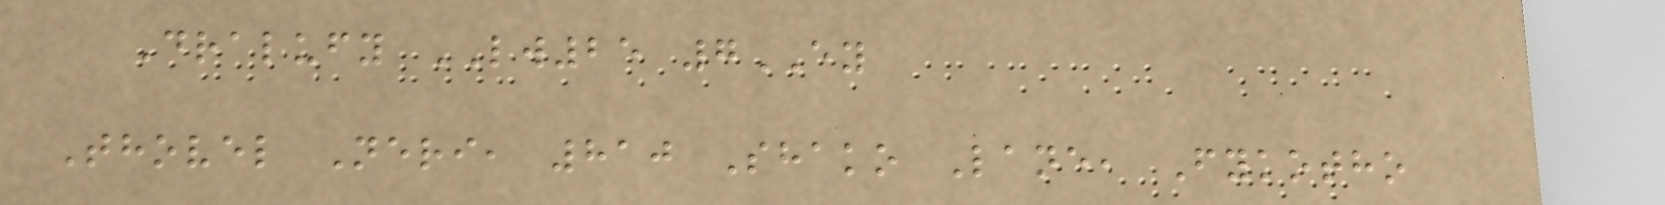Dralufy LW25 7EY
Thovel Neri, 810 Shako Lane, Fykotho
